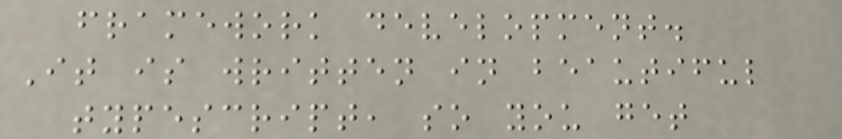framework development.
It is written in beautiful
typescript, so you get
